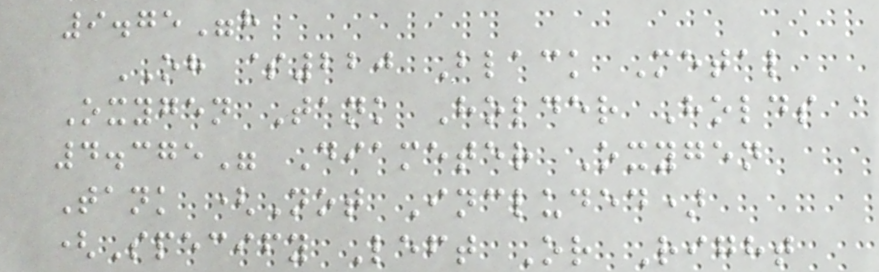9.75"h
OH $220 Black Metal
Oxygen Tank Holder Holds a
4.375" Diameter Oxygen
Tank (Not Included)
(Specify Left Or Right
